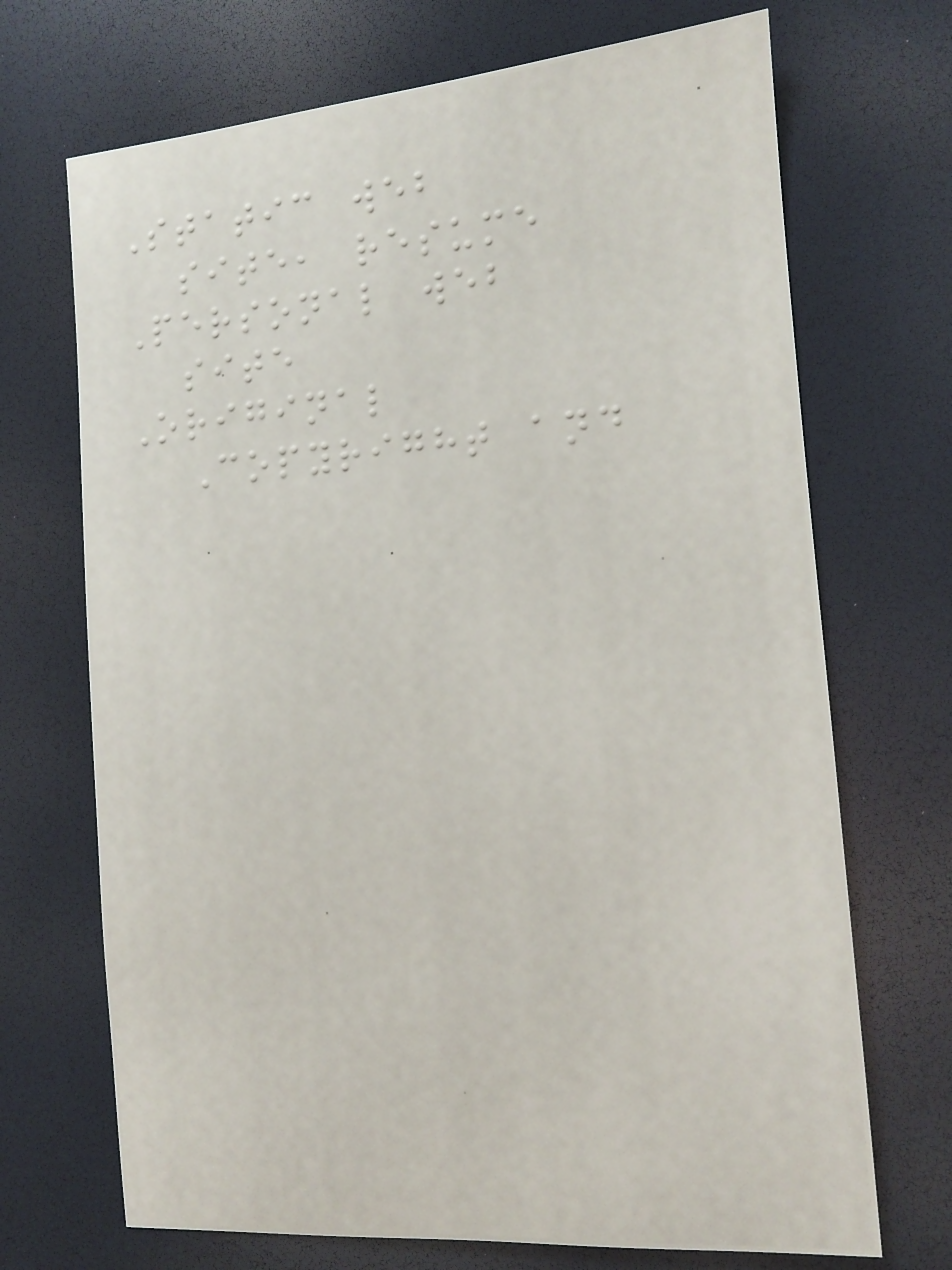Static web
site, resume
Personal web
site
Original
Copyright and
